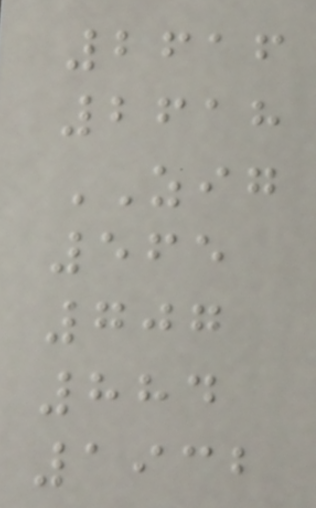2616
2618
ZIG
565
707
884
1932
